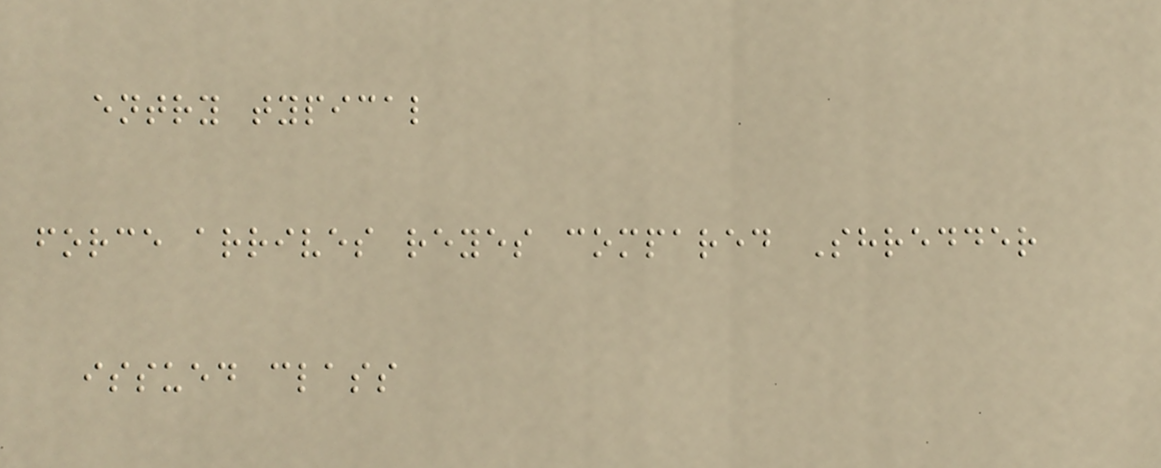entry typical
force arrives reyes compared Shredder
issued class
